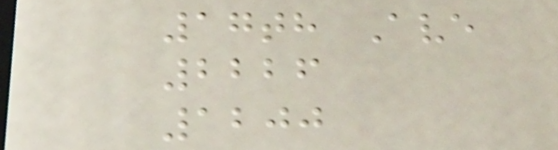17th Ave
2226
1200
